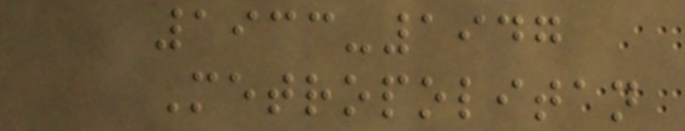1933-1947
Metropolitan
